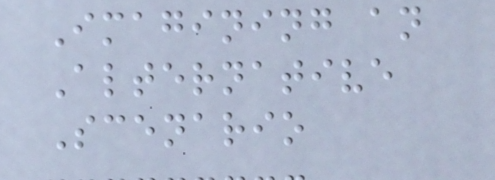Imagining an
Alternative
Scenario
